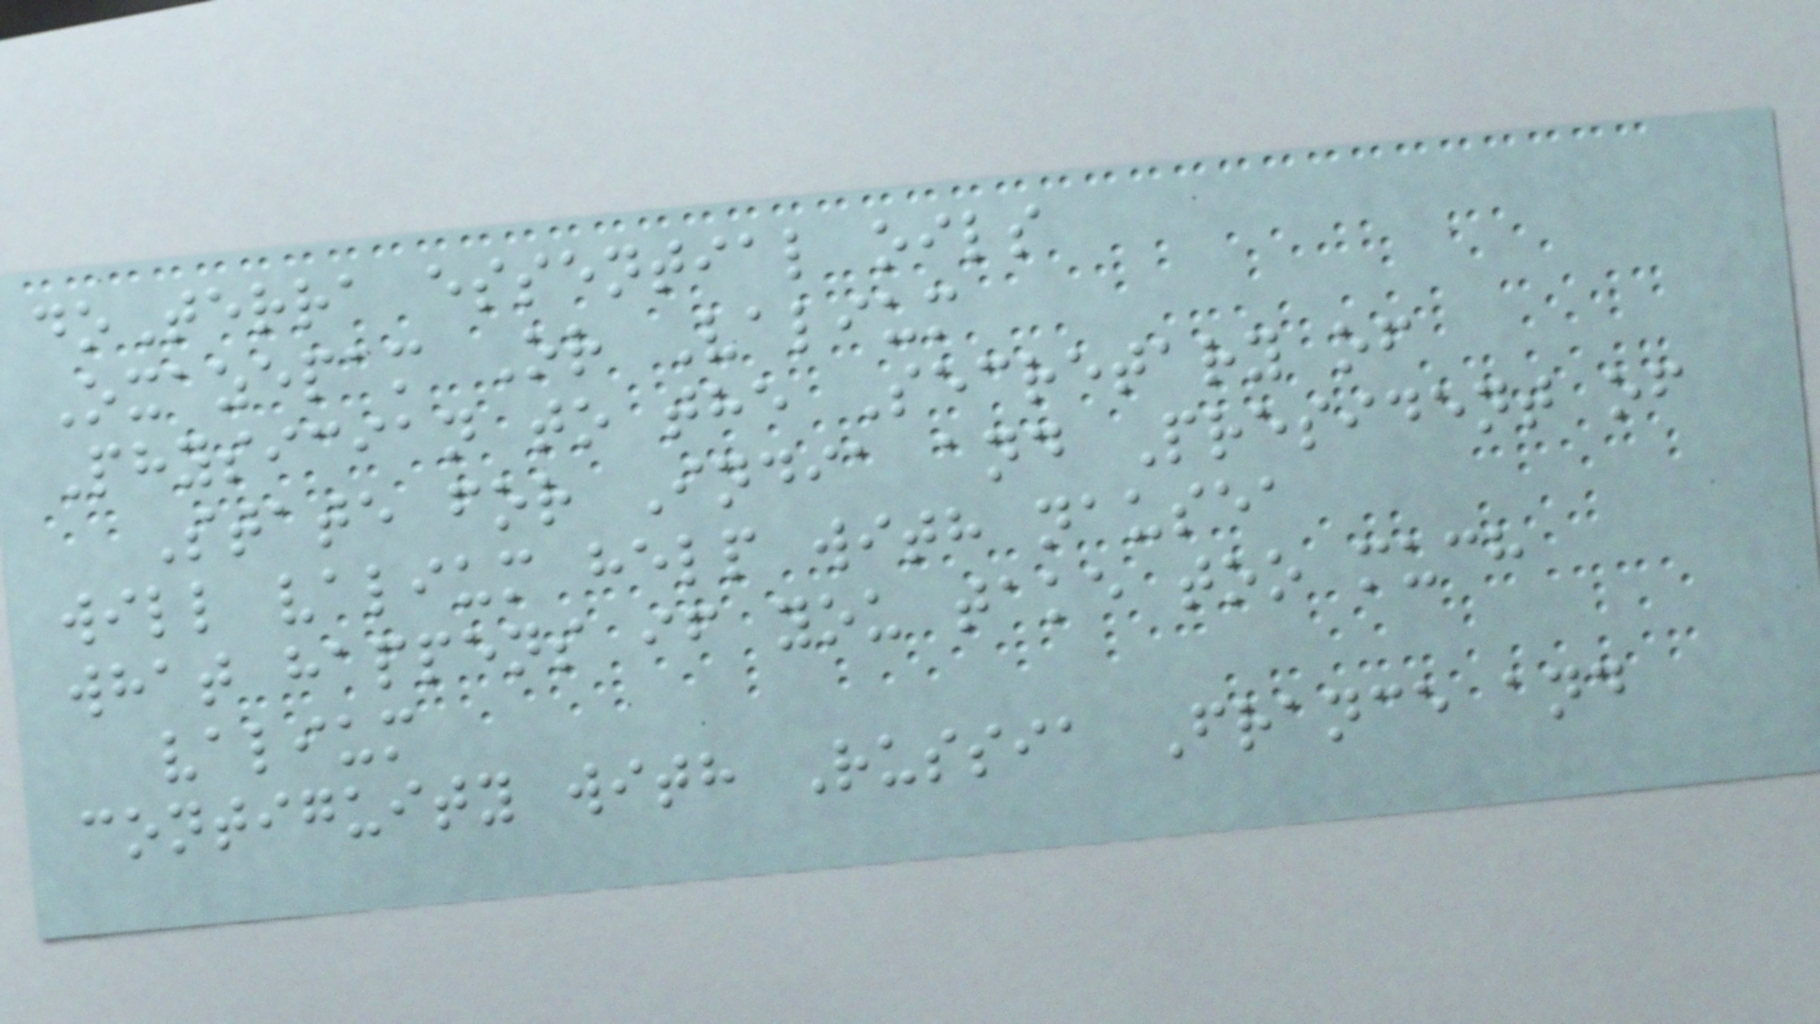doTerra essential oils
Oxazepam Or Valium
Physician to the Secretary of
State for India and President of
will valium help with nausea
what happens if you take too much
valium
contiguity with Russia France and
